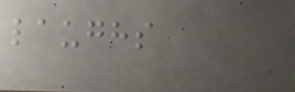laughs
